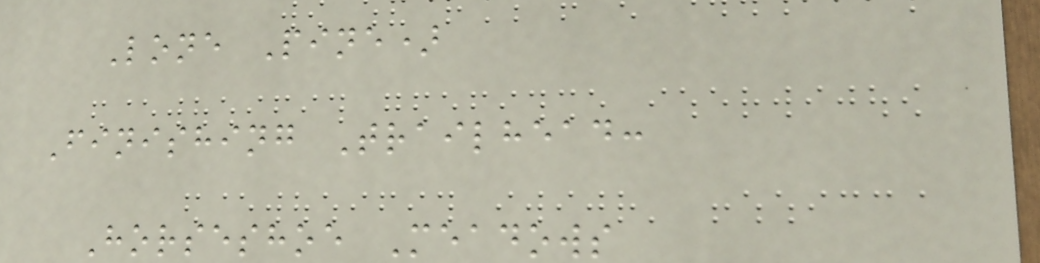Lone Pine)
Finishing Trailhead:
Horseshoe Meadows
